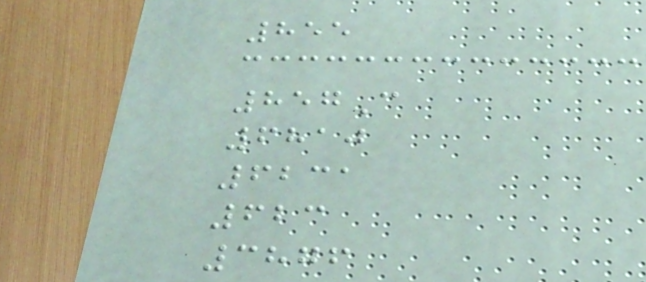855
857C
6810
6231
623
3876
